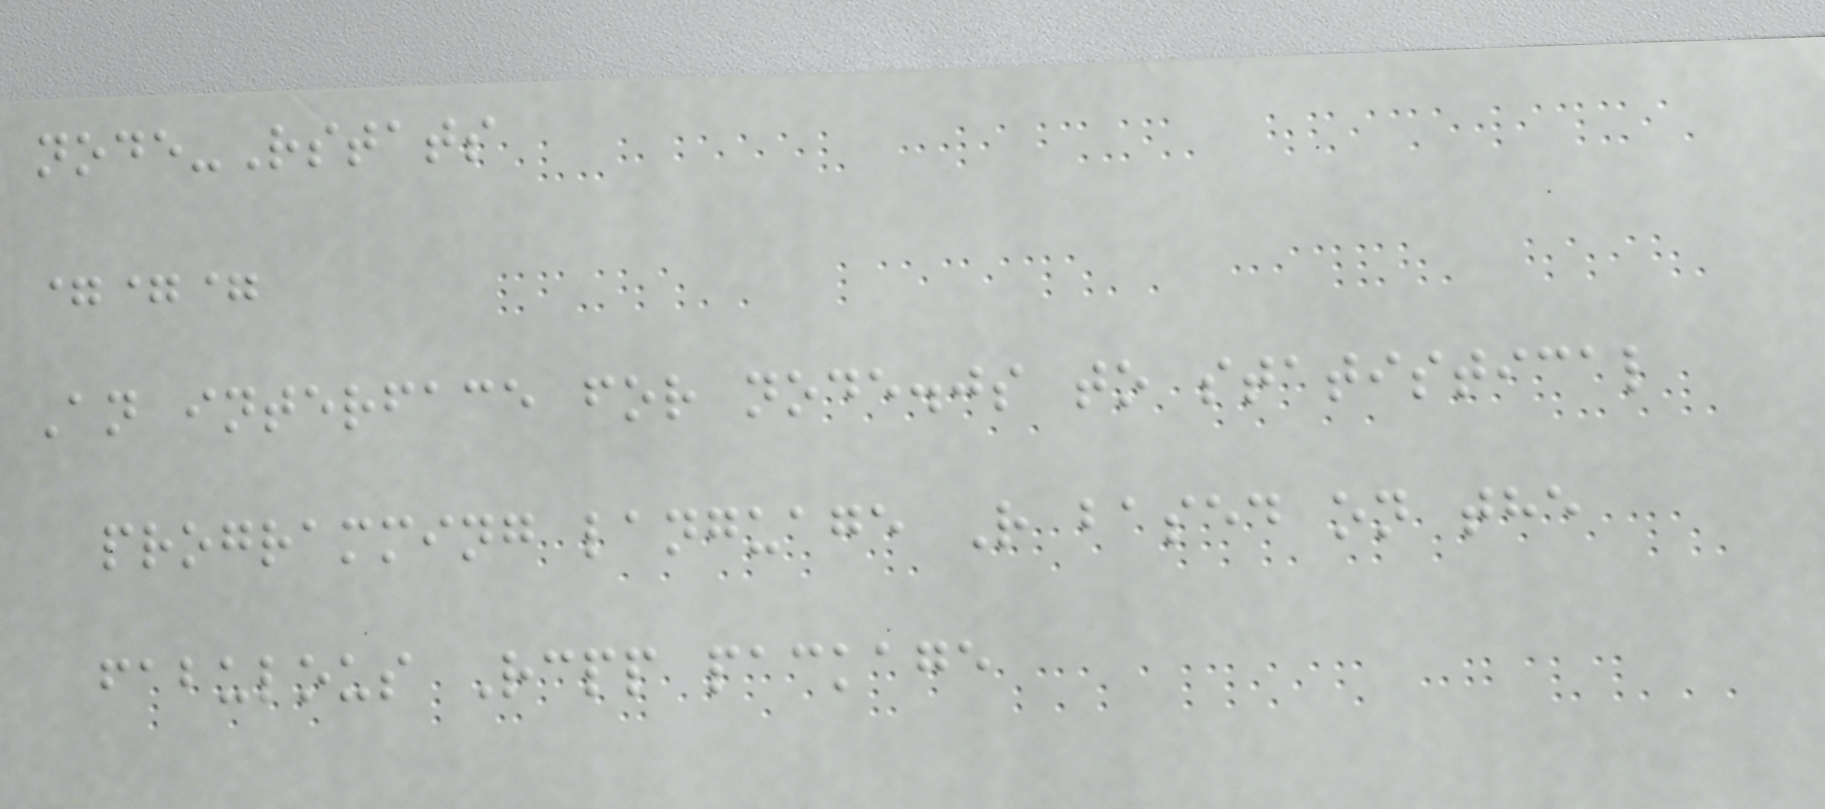node-Rstats
===
An interface for node.js to statistical
programming language R based on the
fabulous Rcpp package
